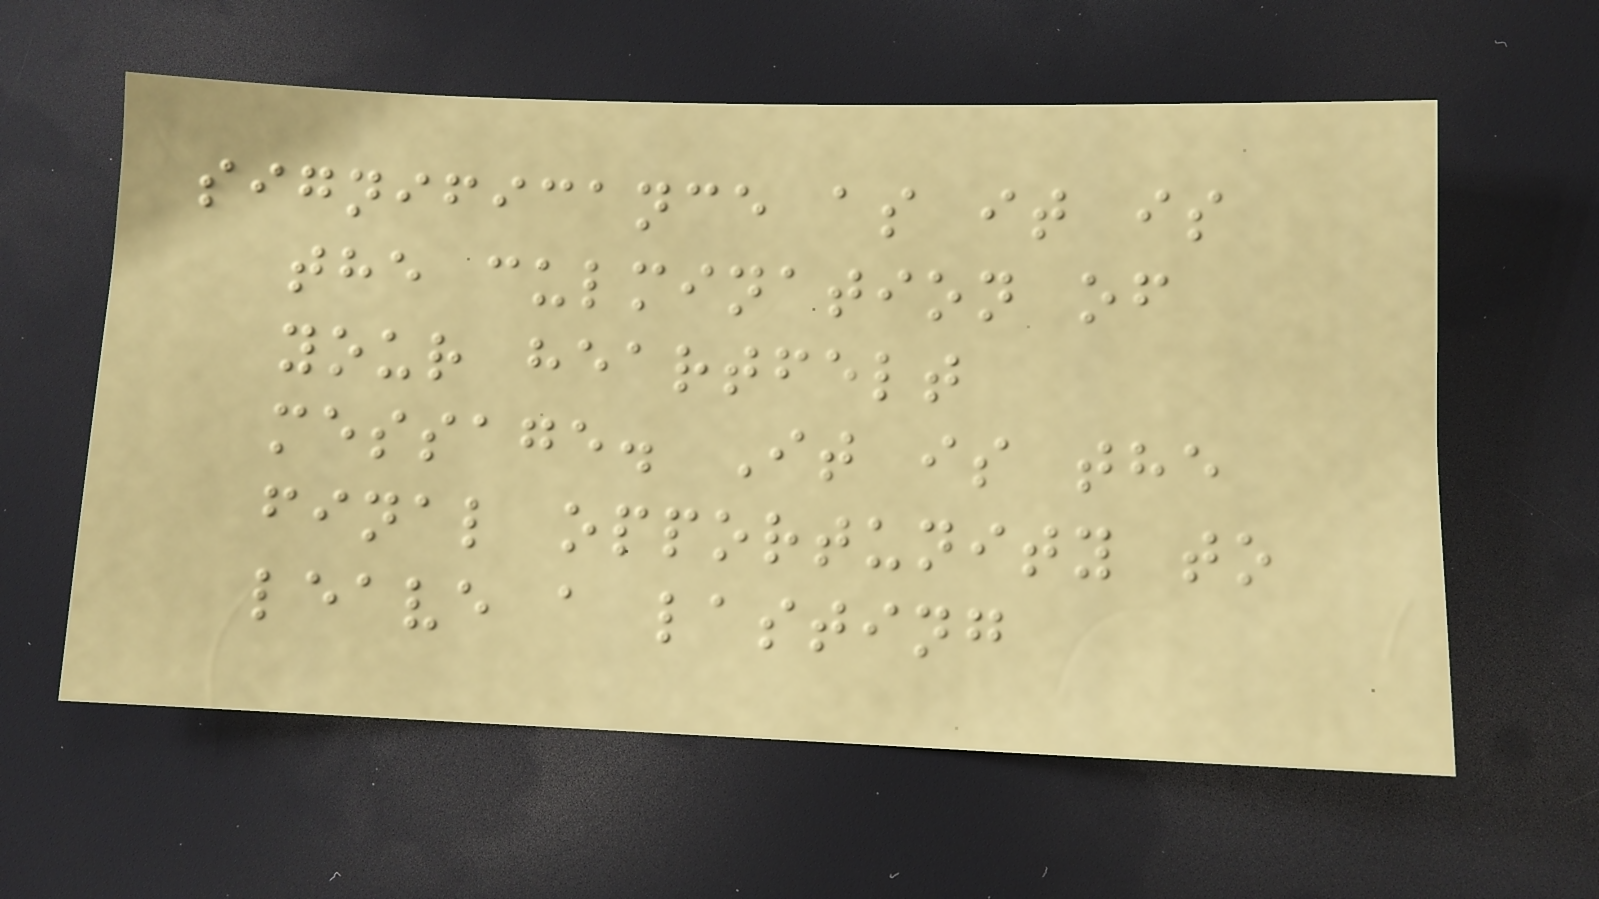significance as it is
the culmination of
your heartfelt
message. It is the
final opportunity to
leave a lasting
